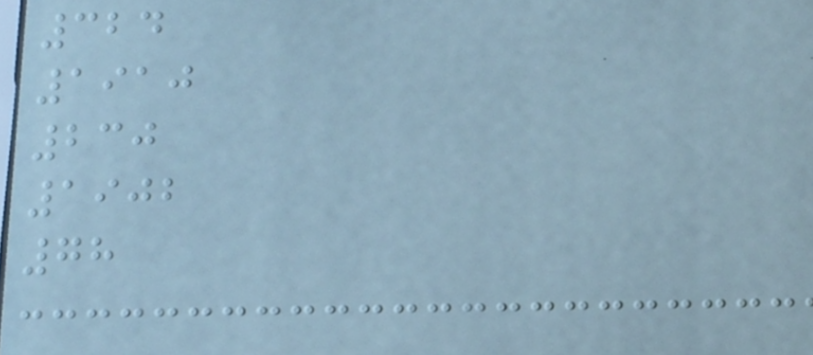324
1910
230
1902
78
